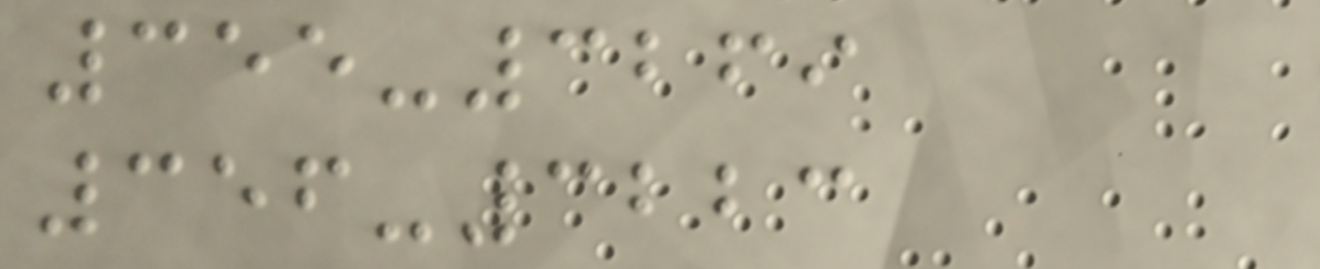355-3269
356-3223
